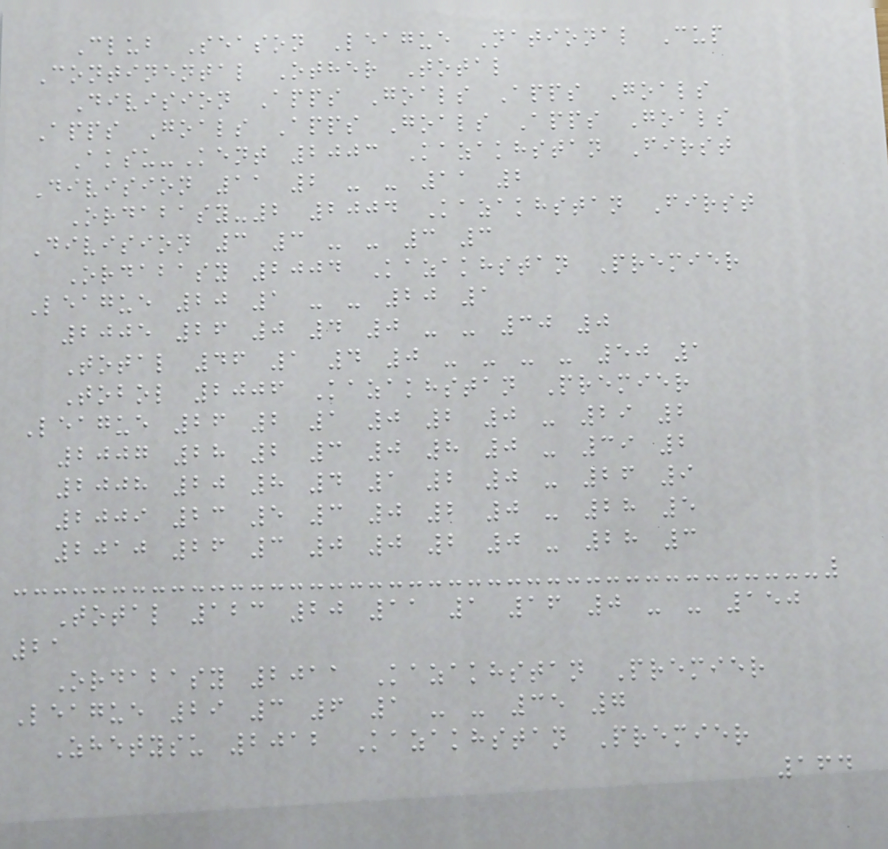Club Season League National Cup
Continental Other Total
Division Apps Goals Apps Goals
Apps Goals Apps Goals Apps Goals
Aksu-Kent 2003 Kazakhstan First
Division 11 2 - - 11 2
Ordabasy-2 2004 Kazakhstan First
Division 3 3 - - 3 3
Ordabasy 2004 Kazakhstan Premier
League 20 1 - - 20 1
2005 26 0 4 0 - - 30 0
Total 46 1 4 0 - - - - 50 1
Tobol 2006 Kazakhstan Premier
League 26 2 1 0 2 0 - 29 2
2007 28 2 3 0 8 0 - 39 2
2008 20 8 4 1 2 0 - 26 9
2009 23 5 3 0 2 0 - 28 5
2010 26 3 0 0 2 0 - 28 3
Total 123 20 11 1 16 0 - - 150
21
Ordabasy 2011 Kazakhstan Premier
League 29 3 6 1 - - 35 7
Zhetysu 2012 Kazakhstan Premier
164
